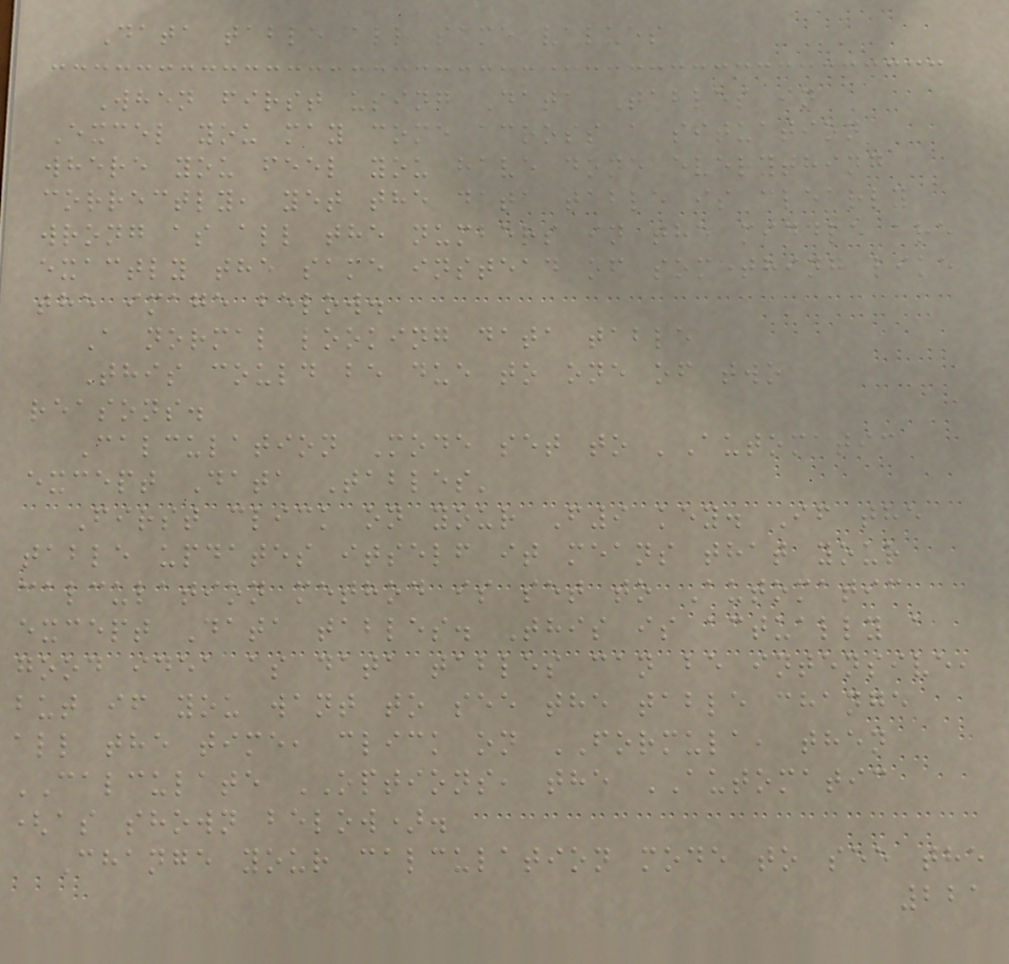Data table all same values
When first using Data Tables in
Excel you may come across a situation
where you feel you have done everything
correctly, yet the data table is clearly
wrong as all the numbers in the middle are
exactly the same instead of something like
the image below.
A normal looking data table
This could be due to one of two
reasons.
Calculation Mode set to 'Automatic
except Data Tables'
First click on your F9 key. If the
table updates itself it means that your
calculation method is set to Automatic
except Data tables. This is actually a
good idea as data tables can be intensive,
but if you want to see the table change
all the time, click on FORMULA, then
CALCULATE OPTIONS, the AUTOMATIC
(as shown below).
Change your calculation mode to see the
221
